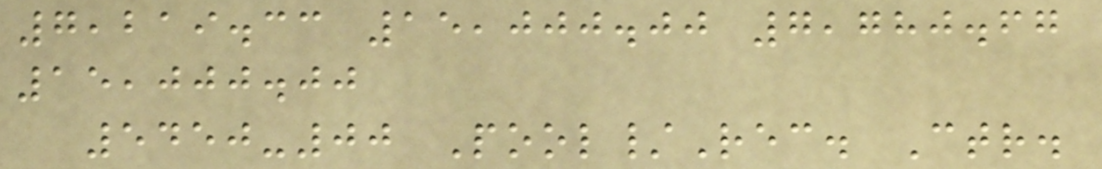7,219.33 15,000.00 7,780.67
15,000.00
5450-00 Pool/Rec. Ctr.
